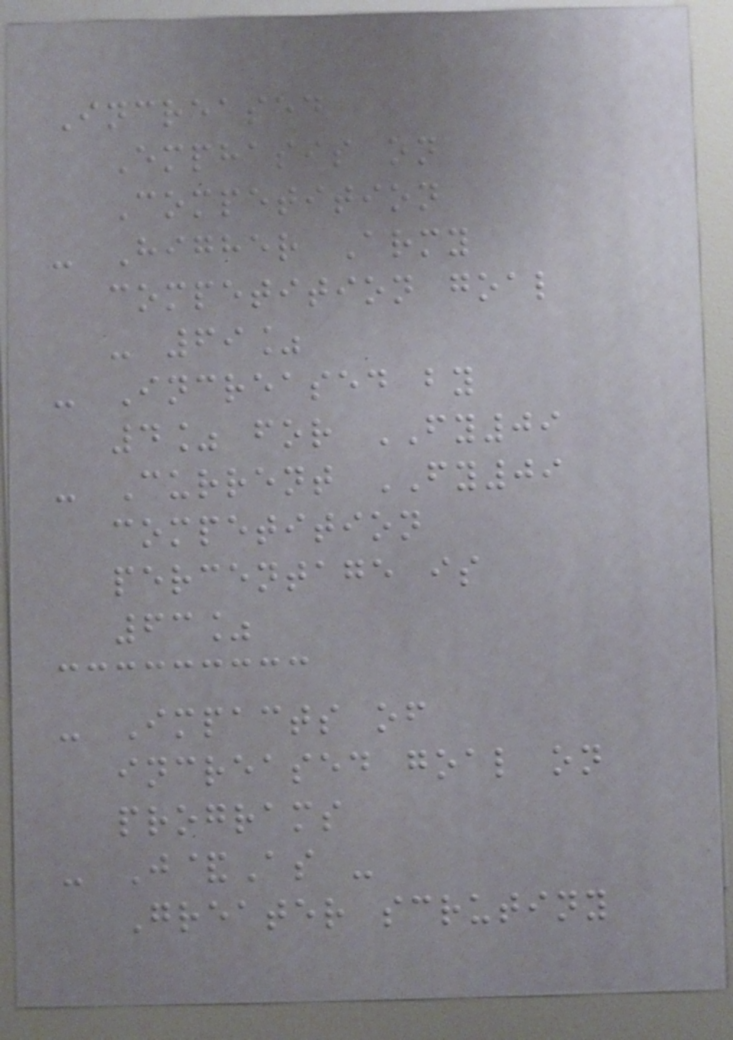Increased
Emphasis on
Competition
- Higher Army
competition goal
- 69%
- Increased by
4% for FY09
- Current FY09
competition
percentage is
63%
- Impacts of
increased goal on
programs
- J&As -
Greater scrutiny
